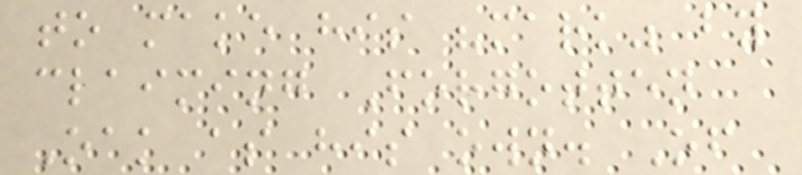to make his "mark" by
claiming Forgotten
Oak as his own. Of
